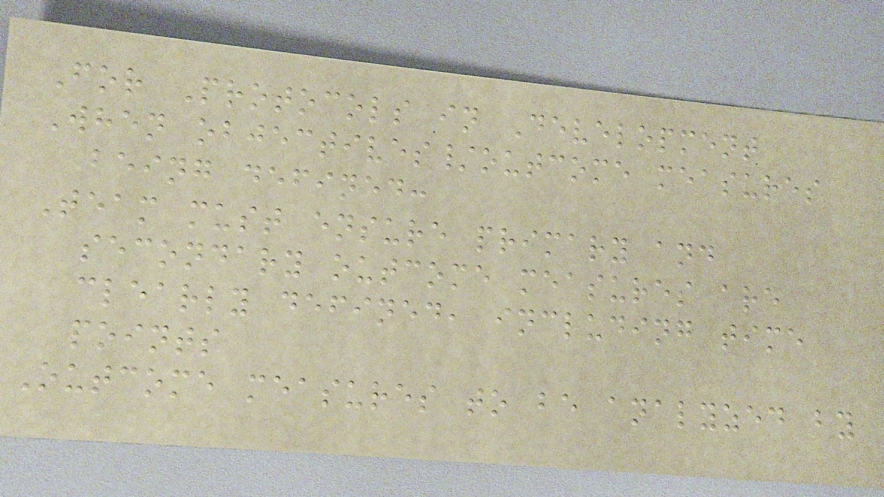For Protocols in Development
When objectives/outcome measures
being defined:
Team must ensure primary and
secondary outcome measures are
clearly defined, including time
points
Outcome measures to be analyzed by
